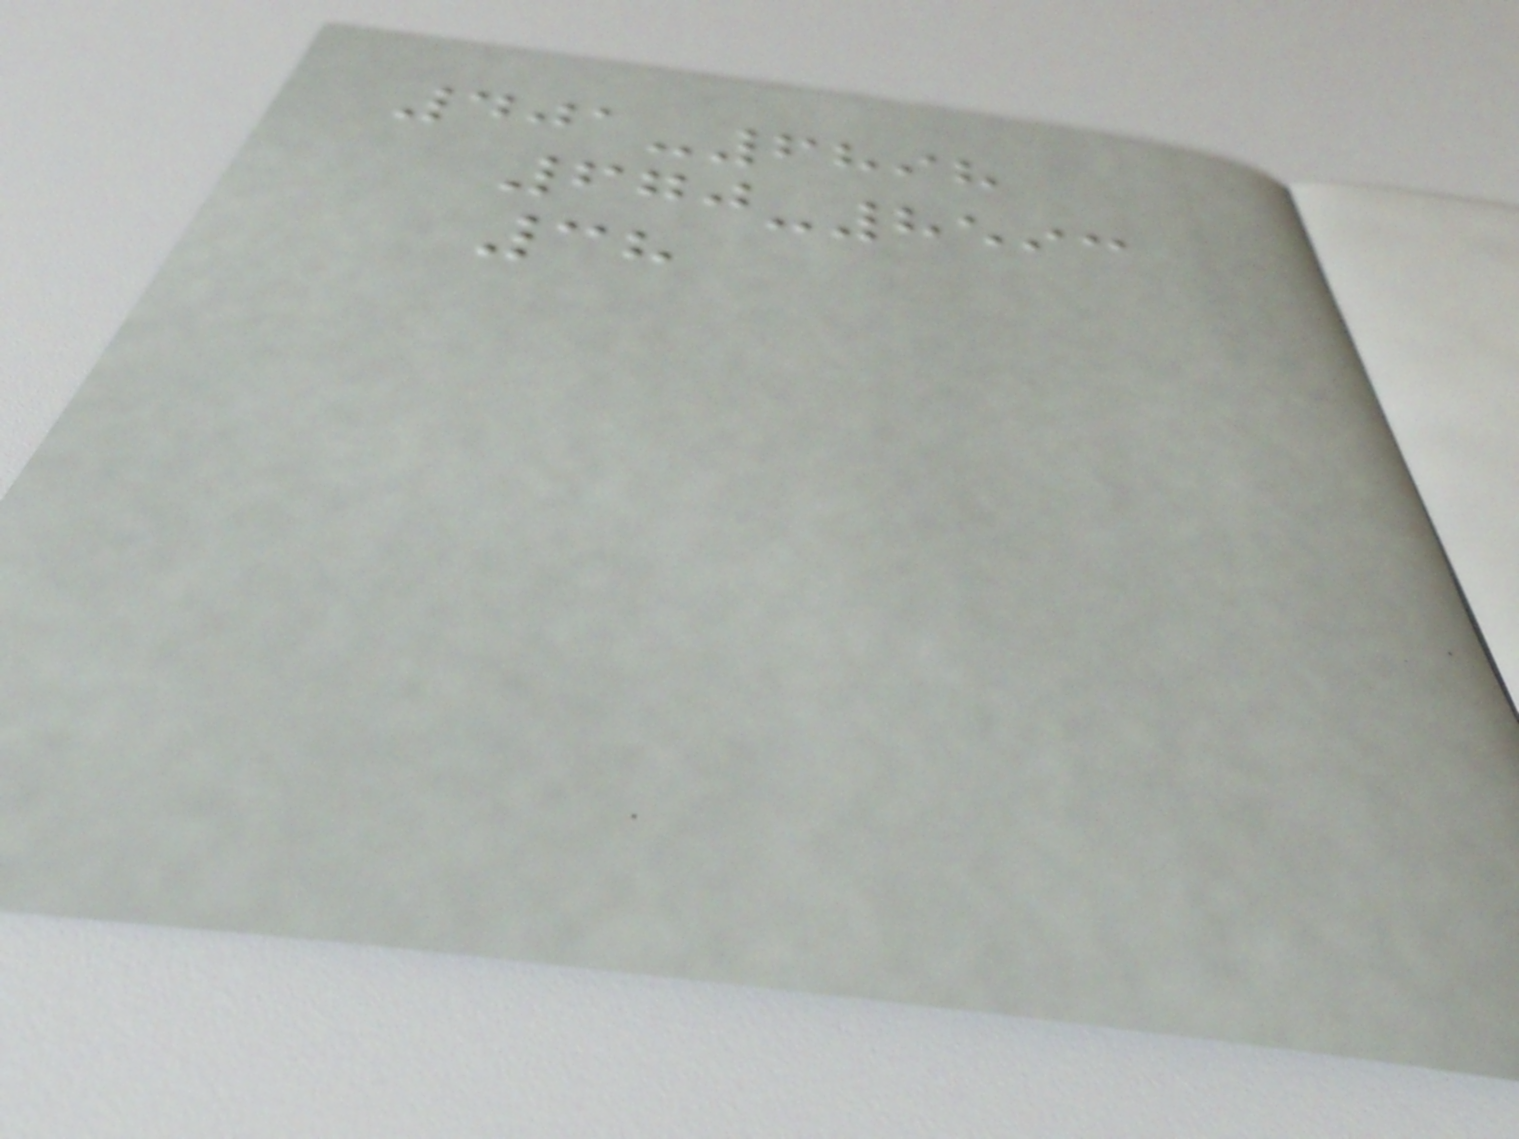401-6898
670-8593
38
